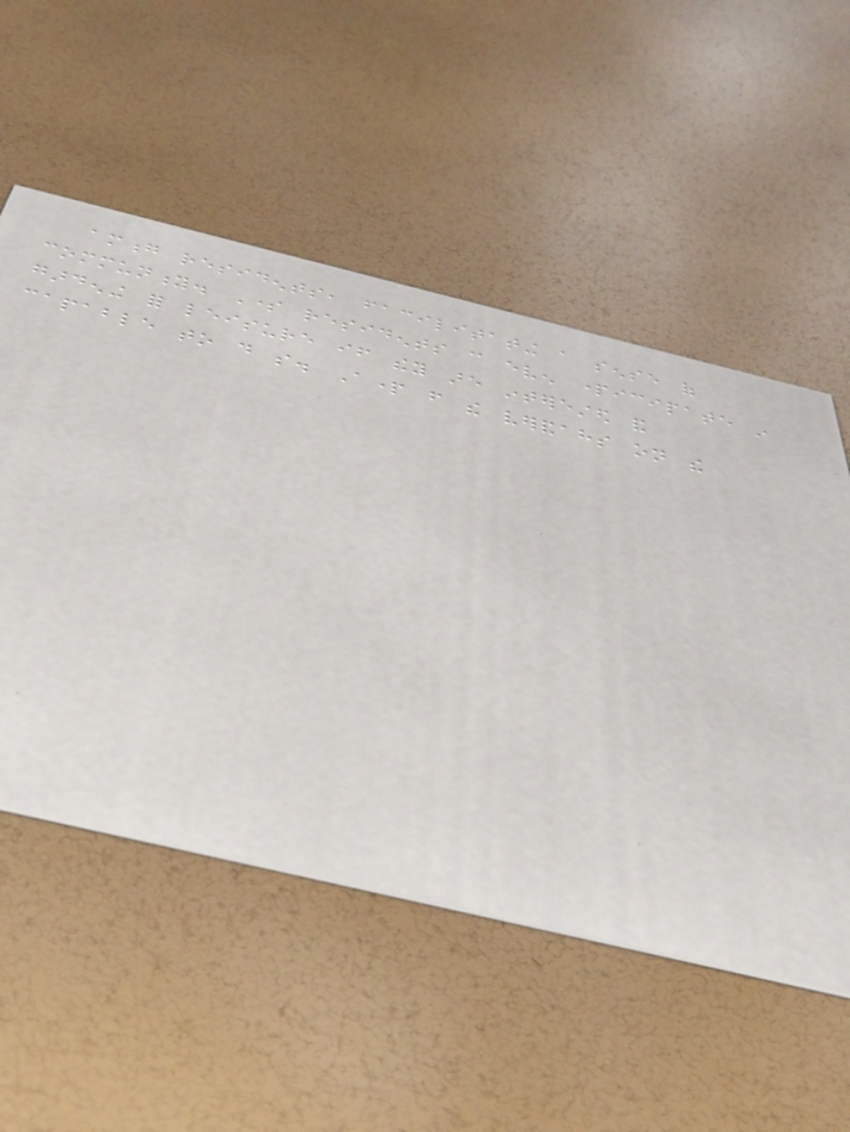among residents, facilitating a sense of
community. Some residents can even participate in
gardening for leisure if they are interested and
capable to do so. Apart from the verandahs on the
